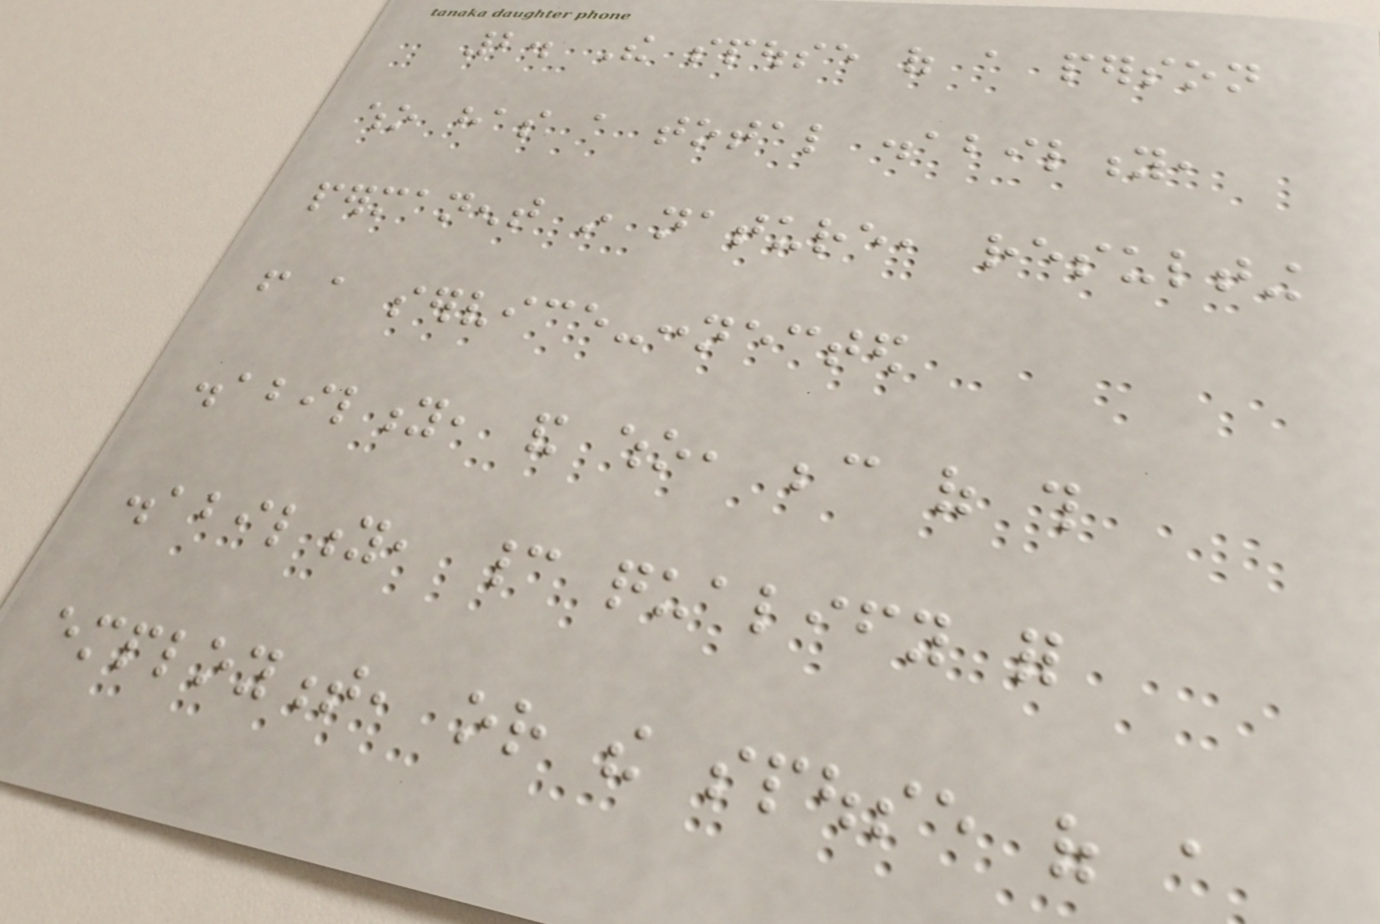2. The spouse of a person
who has a total disability,
permanent in nature, resulting
from a service-connected
disability, and who, because of this
disability, cannot qualify for
employment, or the spouse of a
